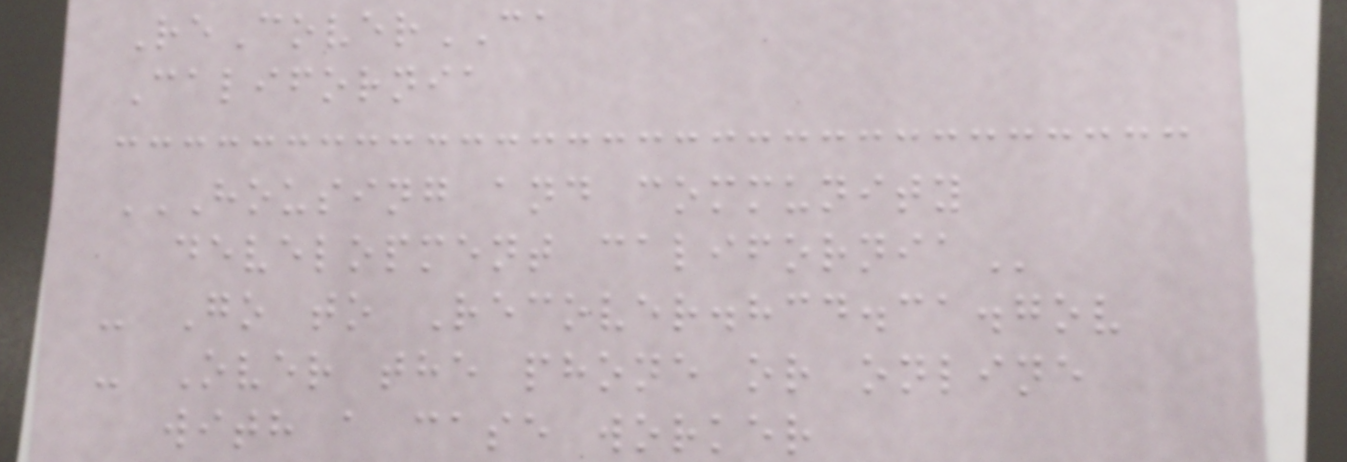ReCoverCA
California
HOUSING AND COMMUNITY
DEVELOPMENT CALIFORNIA
- Go to Recover.hcd.ca.gov
- Over the phone or online
with a case worker
